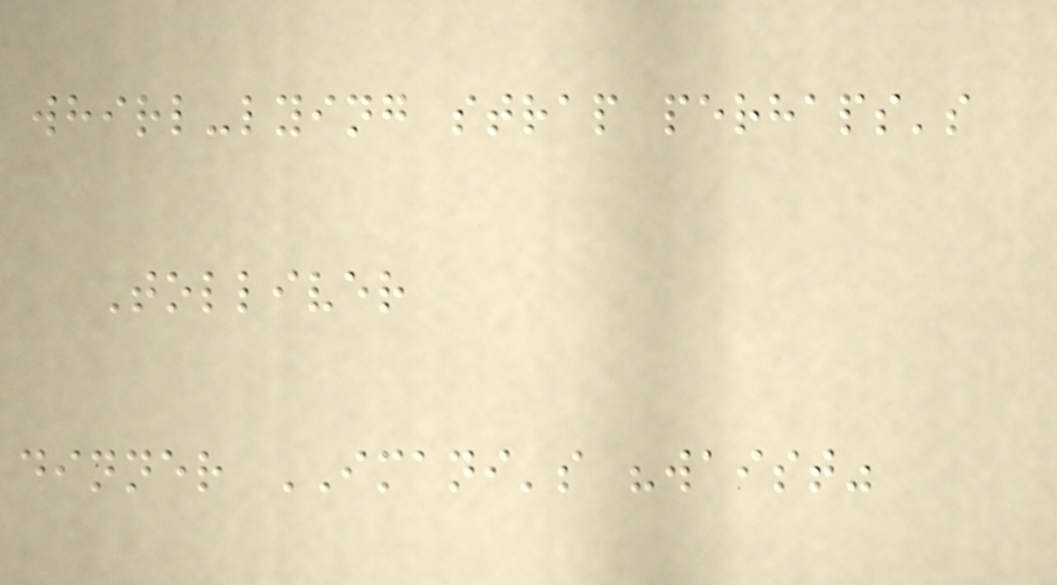whirl-lying strap perhaps's
Tolliver
dinner IMANI's "waist"
